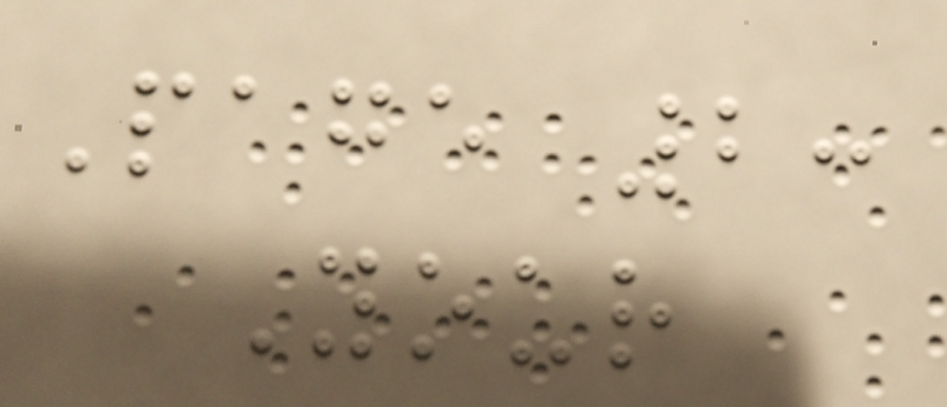Page 2:
Your
